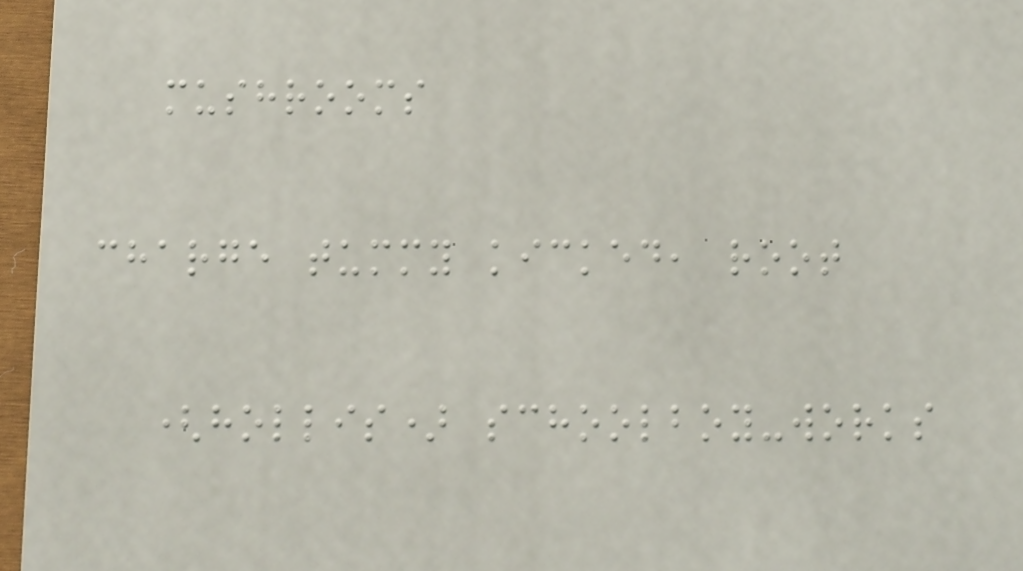mushrooms
charge tummy kicked, root
(hollis) schoolboy-works
